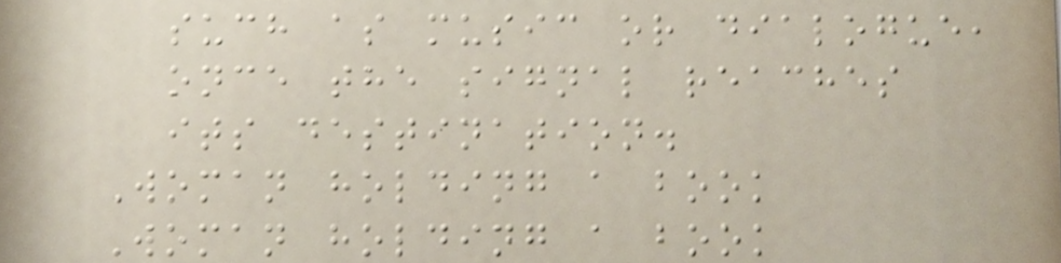such as music or dialogue,
once the signal reaches
its destination.
Woman holding a book
Woman holding a book
